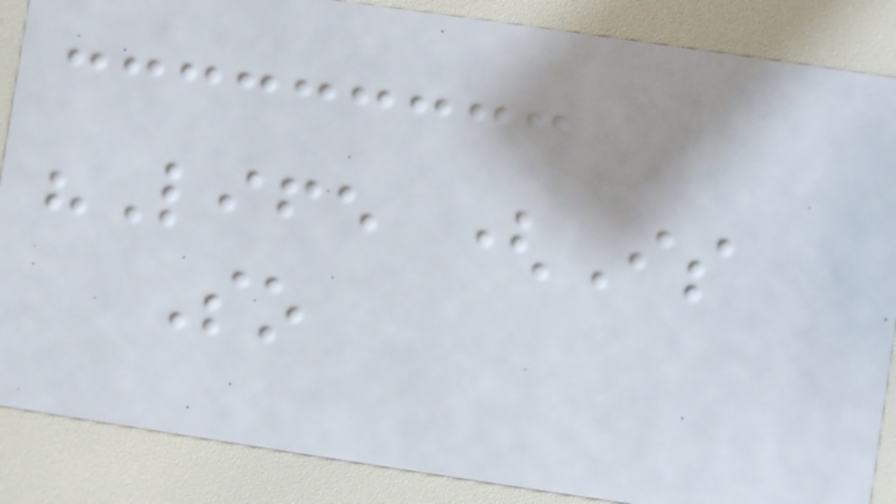"Life (Is
So
